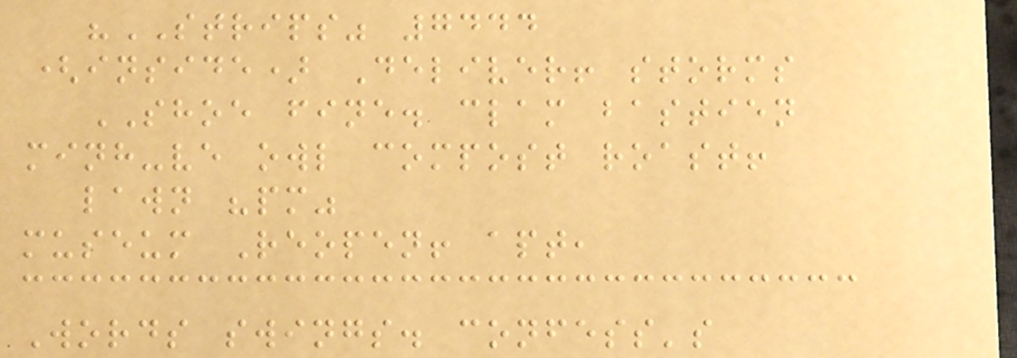"STRIPS" 7444
(inside) Deliver! storms
SHOE fine. clam bastien
minh-ve owl compost roast!
lawn "pm"
museum Reopen! apt,
Words swings. confess's
